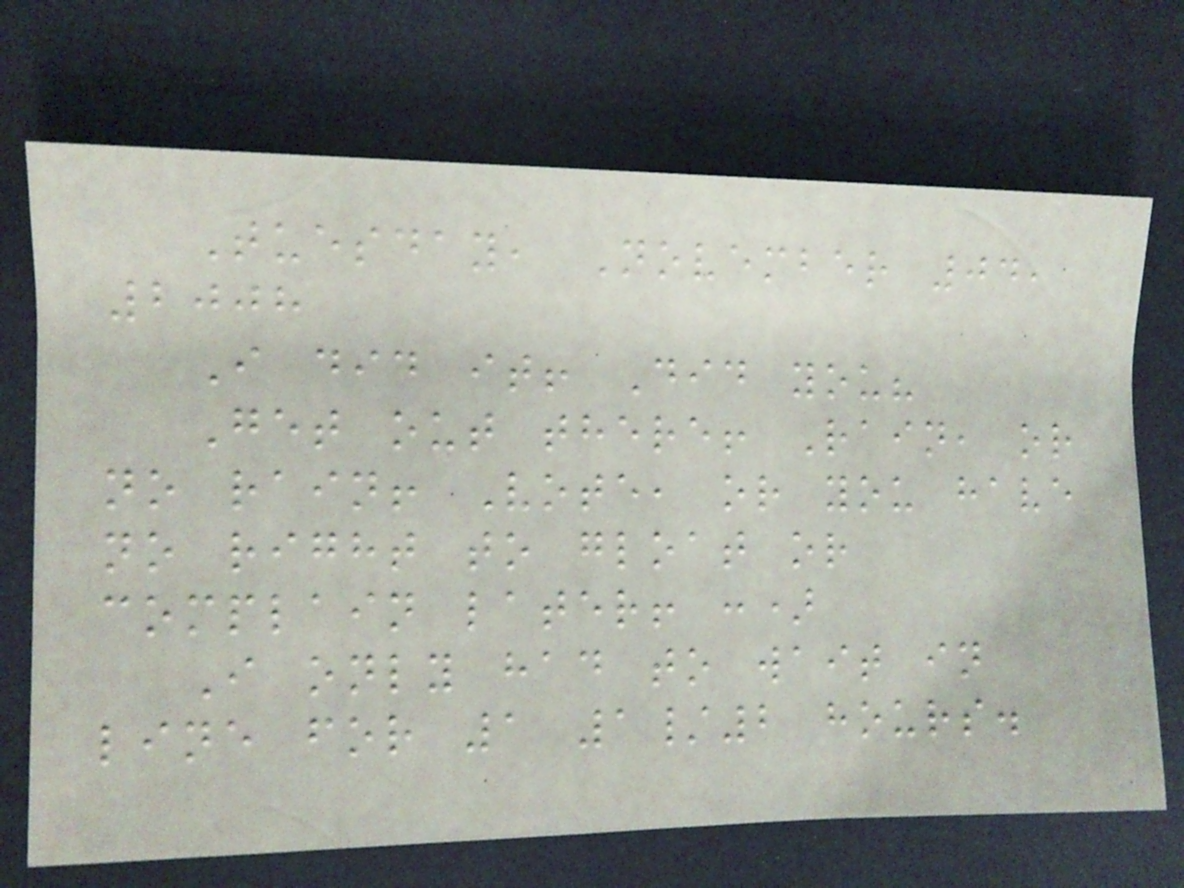Tuesday, November 04,
2008
I did it! Did you?
Get out there! Rain, or
no rain! Vote, or you have
no right to gloat or
complain later! :)
I only had to wait in
line for 1 1/2 hours.
